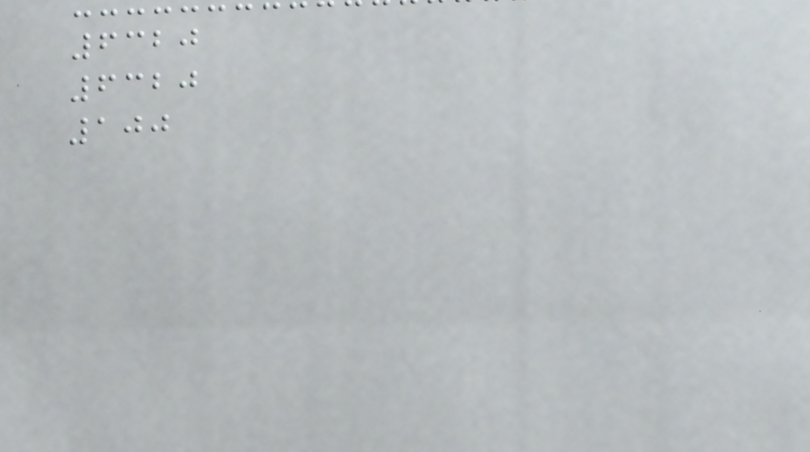6320
6320
100
